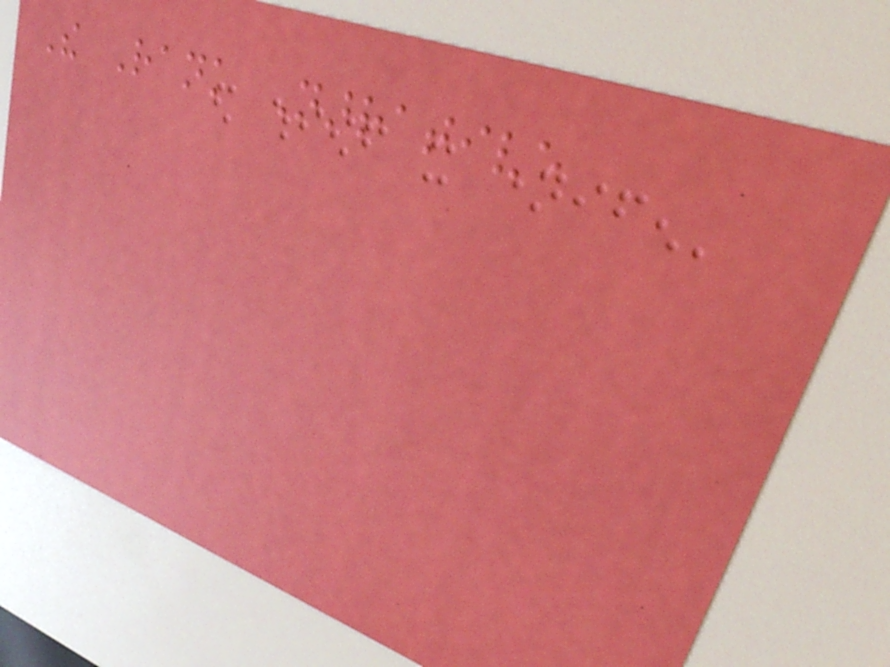The Rank Narrative
